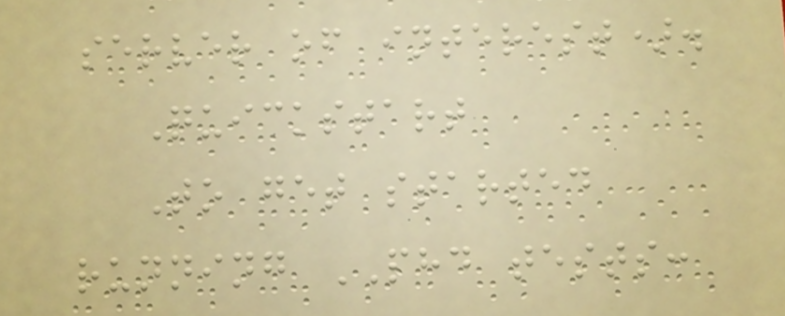server of interest).
Quickstart
To get started
running PHD tests:
